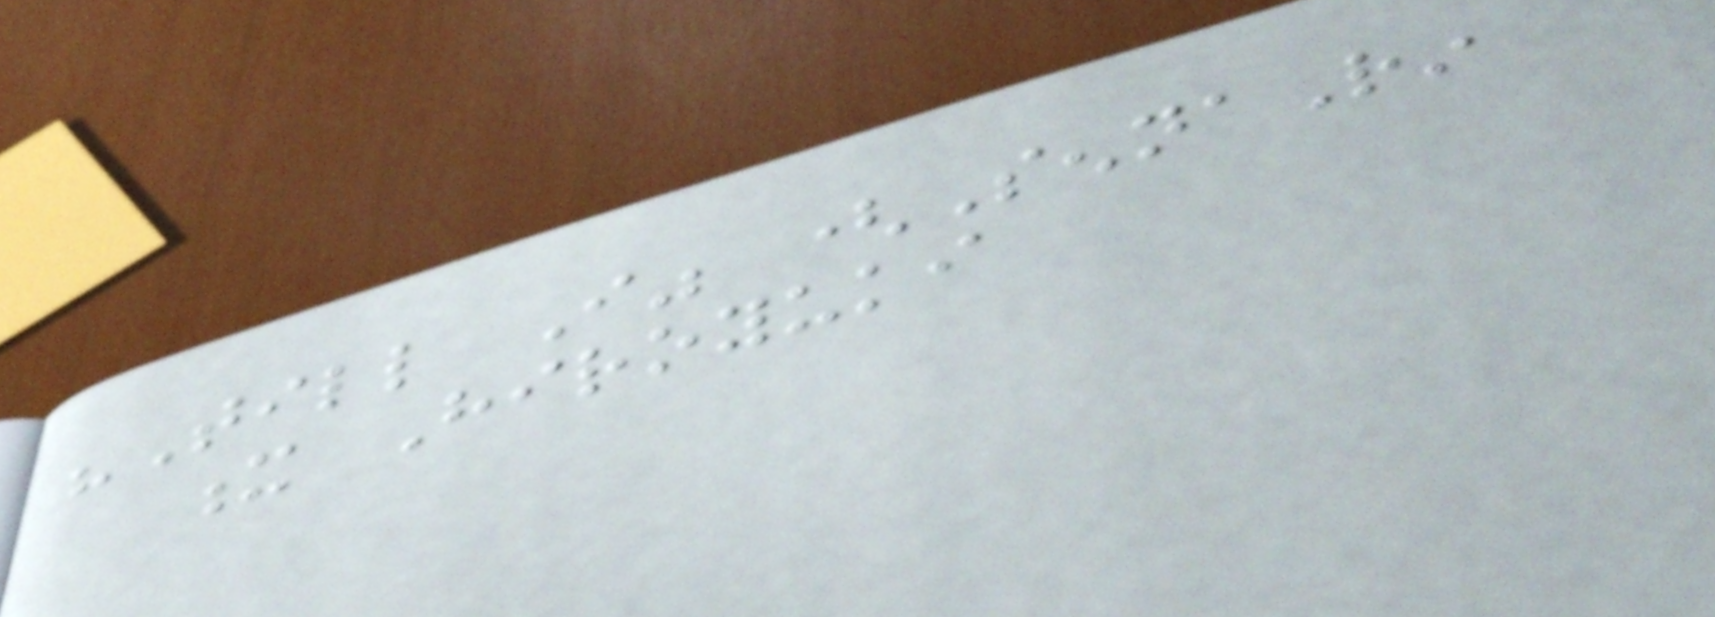"Till I" (SennaRin
x Hiroyuki
